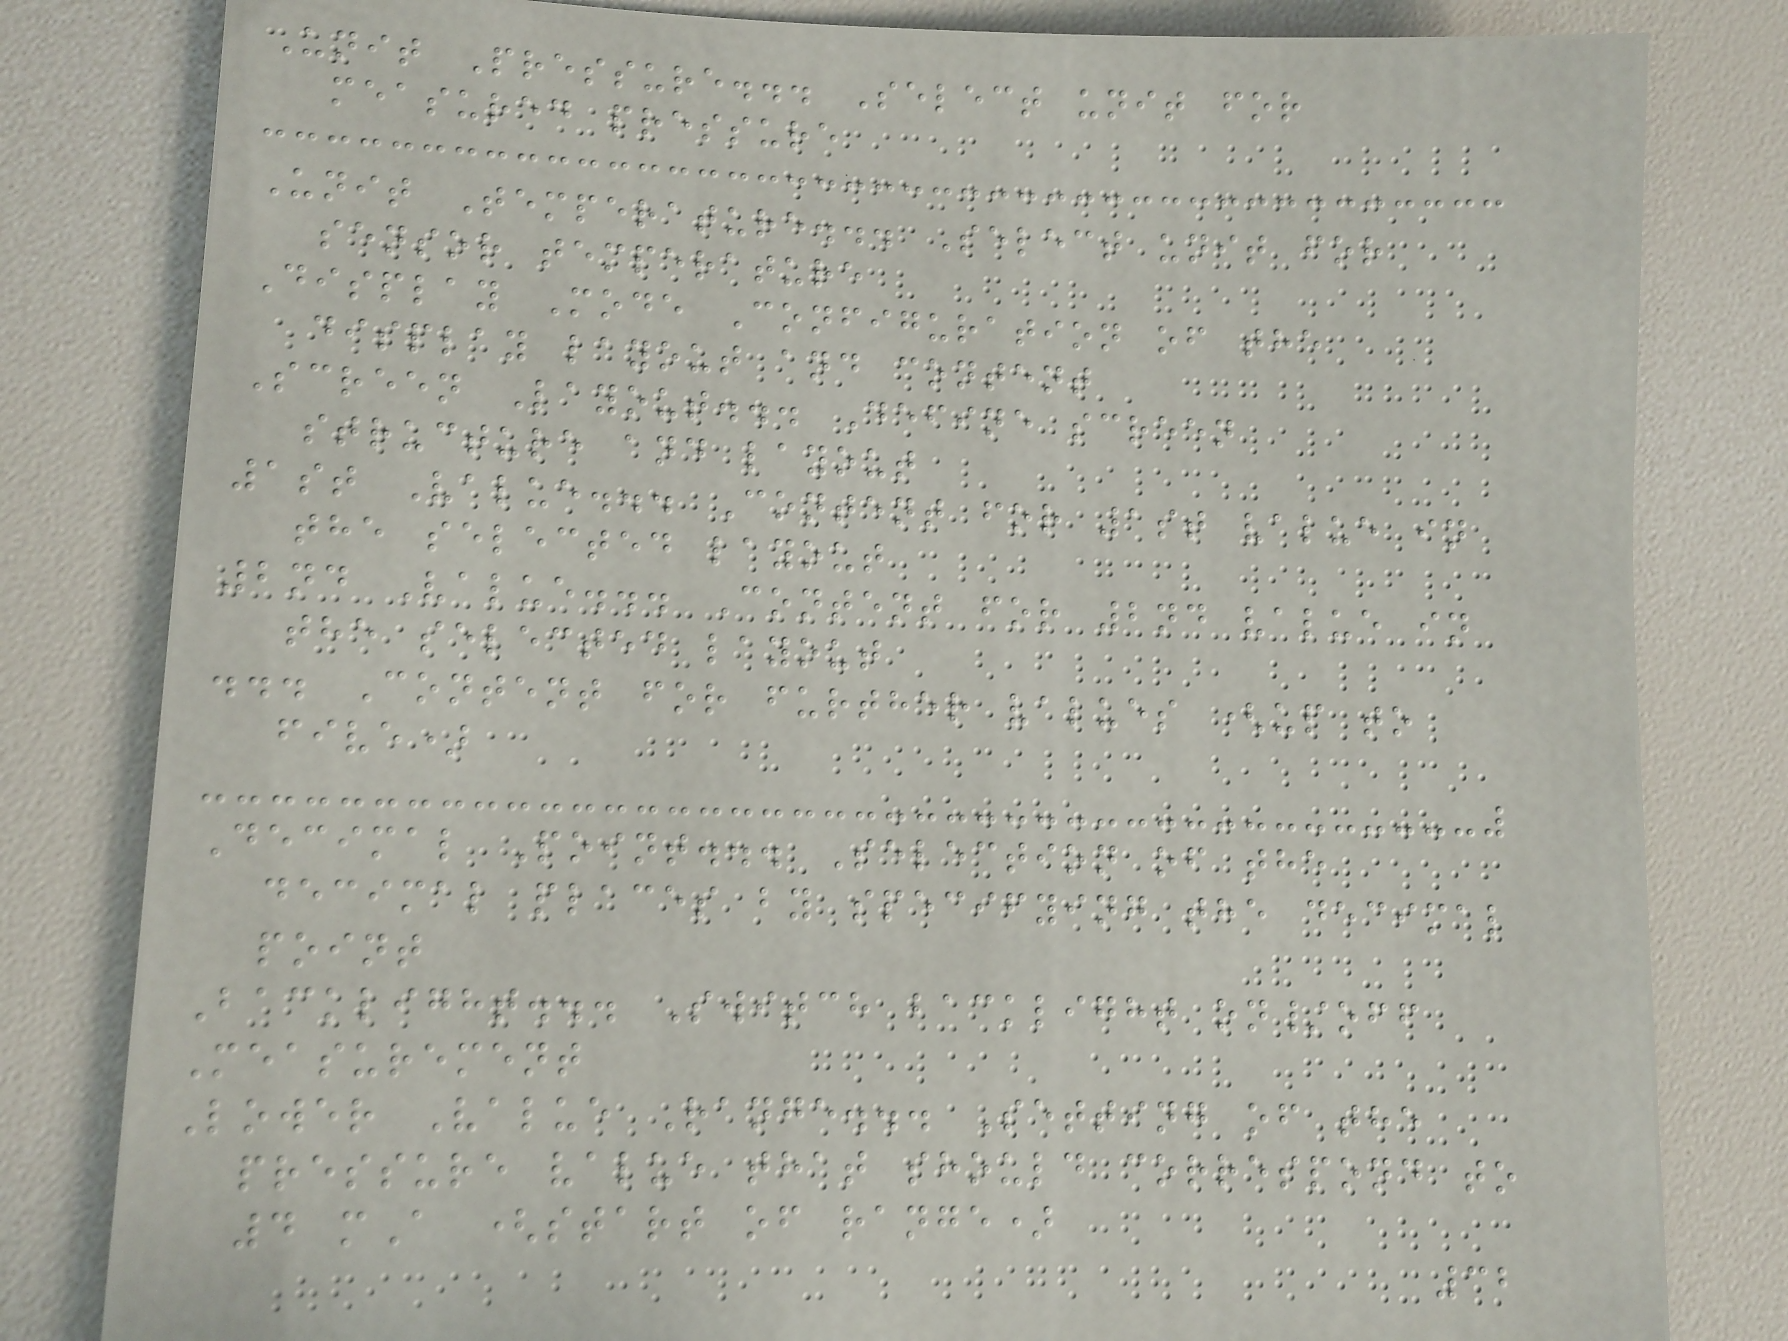Unit Pressure... Select unit for
measured pressure
Unit Temperature... Select unit for
sensor temperature
Display Mode Configuration of the
display layout and content
Screen Layout... Define screen
structure and layout
1st Value... Content for 1st value in
the selected layout
2nd Value... Content for 2nd value in
the selected layout
... Content for further values (up to
five)
Decimal Point... Selection of the
decimal places by specifying the decimal
point
Backlight... Switch backlight on/off
Measurement
Lower Value Range... Setting of the
pressure value that should correspond to
4 mA (start of range)
32
